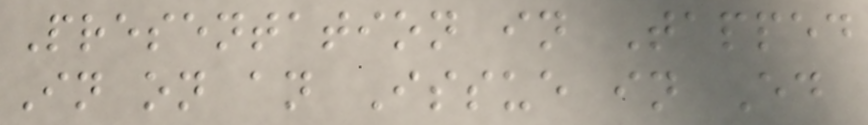Presentation in Tapped
In on an Issue in Ed
